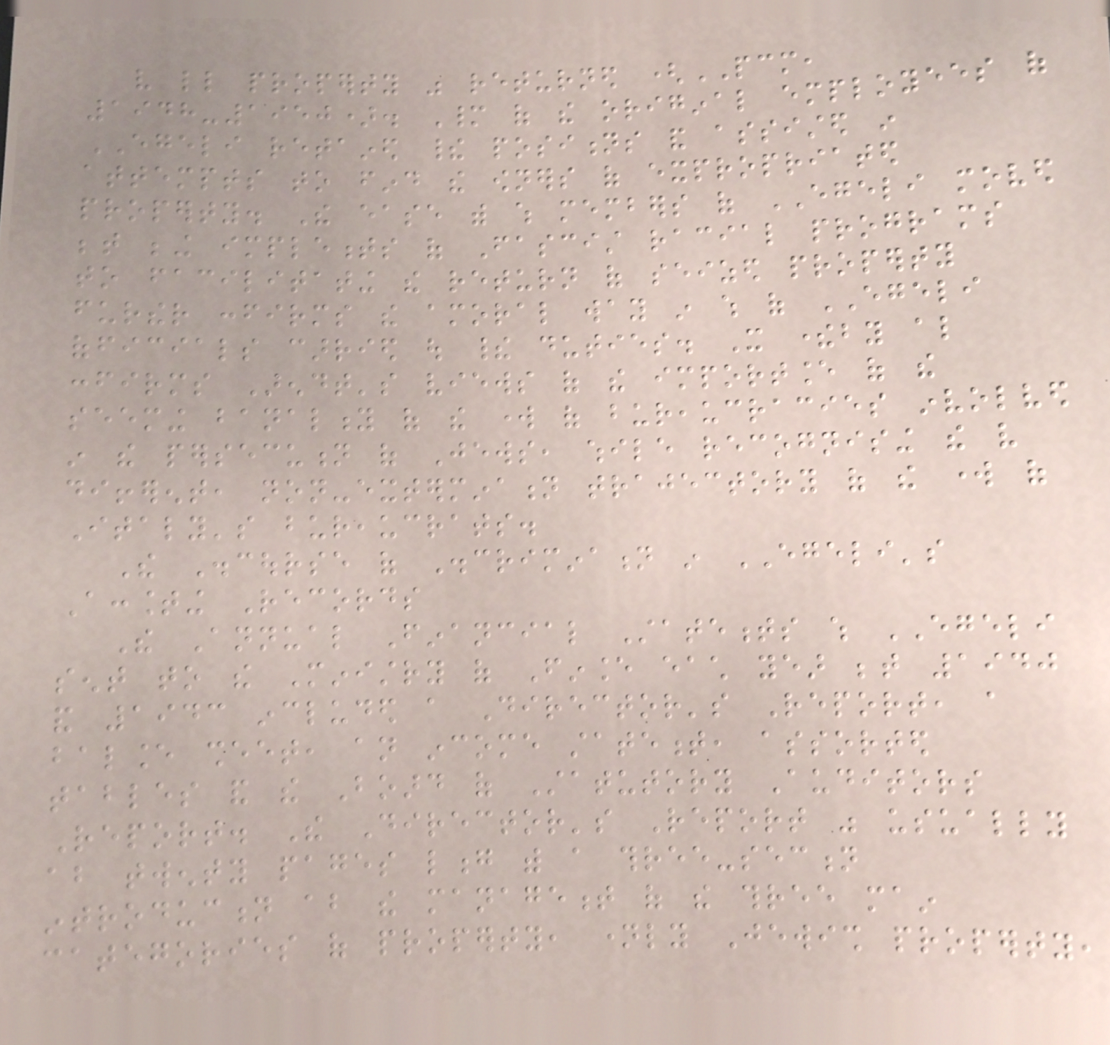very little property was returned (PCM,
1948-1950). Many of the original employees of
EGELI retained their positions and assisted in
attempts to find the owners of expropriated
property. The ease with which members of EGELI moved
between being implements of Fascist racial programs
to facilitating the return of seized property
further confirms the amoral way in which of EGELI
officials carried out their duties. It thereby also
confirms Arendt's views of the importance of the
seeming banality of the work of bureaucracies involved
in the persecution of Jews, while recognising the very
different, non-extermination trajectory of the work of
Italy's bureaucrats.
The Discourse of Discrimination in EGELI's
Accounting Records
The Annual Financial Statements which EGELI
sent to the Ministry of Finance each year between 1940
and 1943 included a Director's Report, a
balance sheet, an income statement, assorted
tables and the Board of Statutory Auditors
Report. The Director's Report was usually
about twenty pages long with a three-section
introduction about the management of the three main
categories of property, namely Jewish property,
